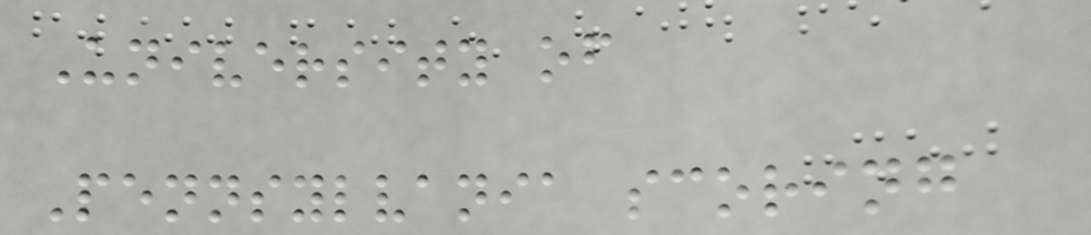University of
Pennsylvania scoring
